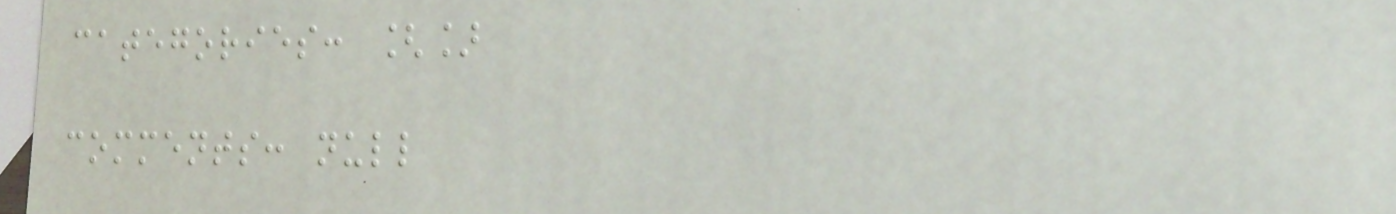categories: []
comments: null
